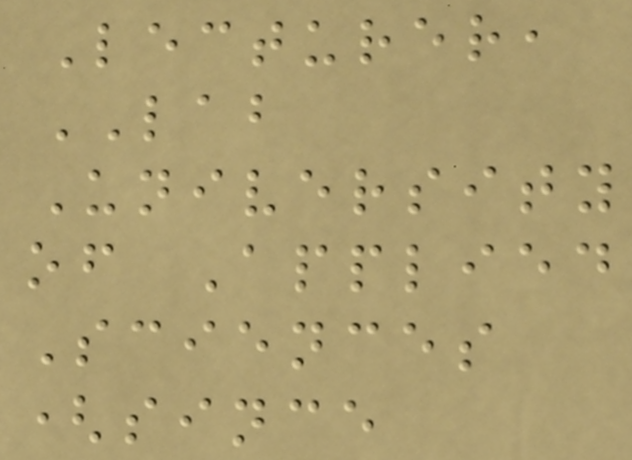Lecturer,
LAB
University
of Applied
Sciences
(since
